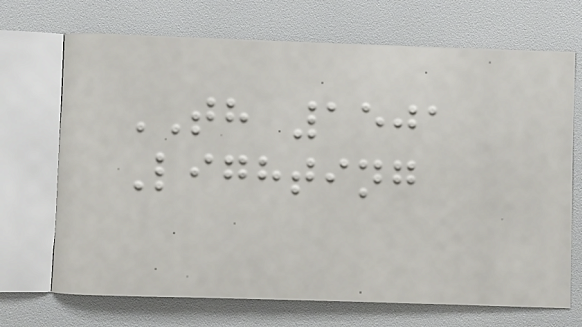TH 1501
Lighting
